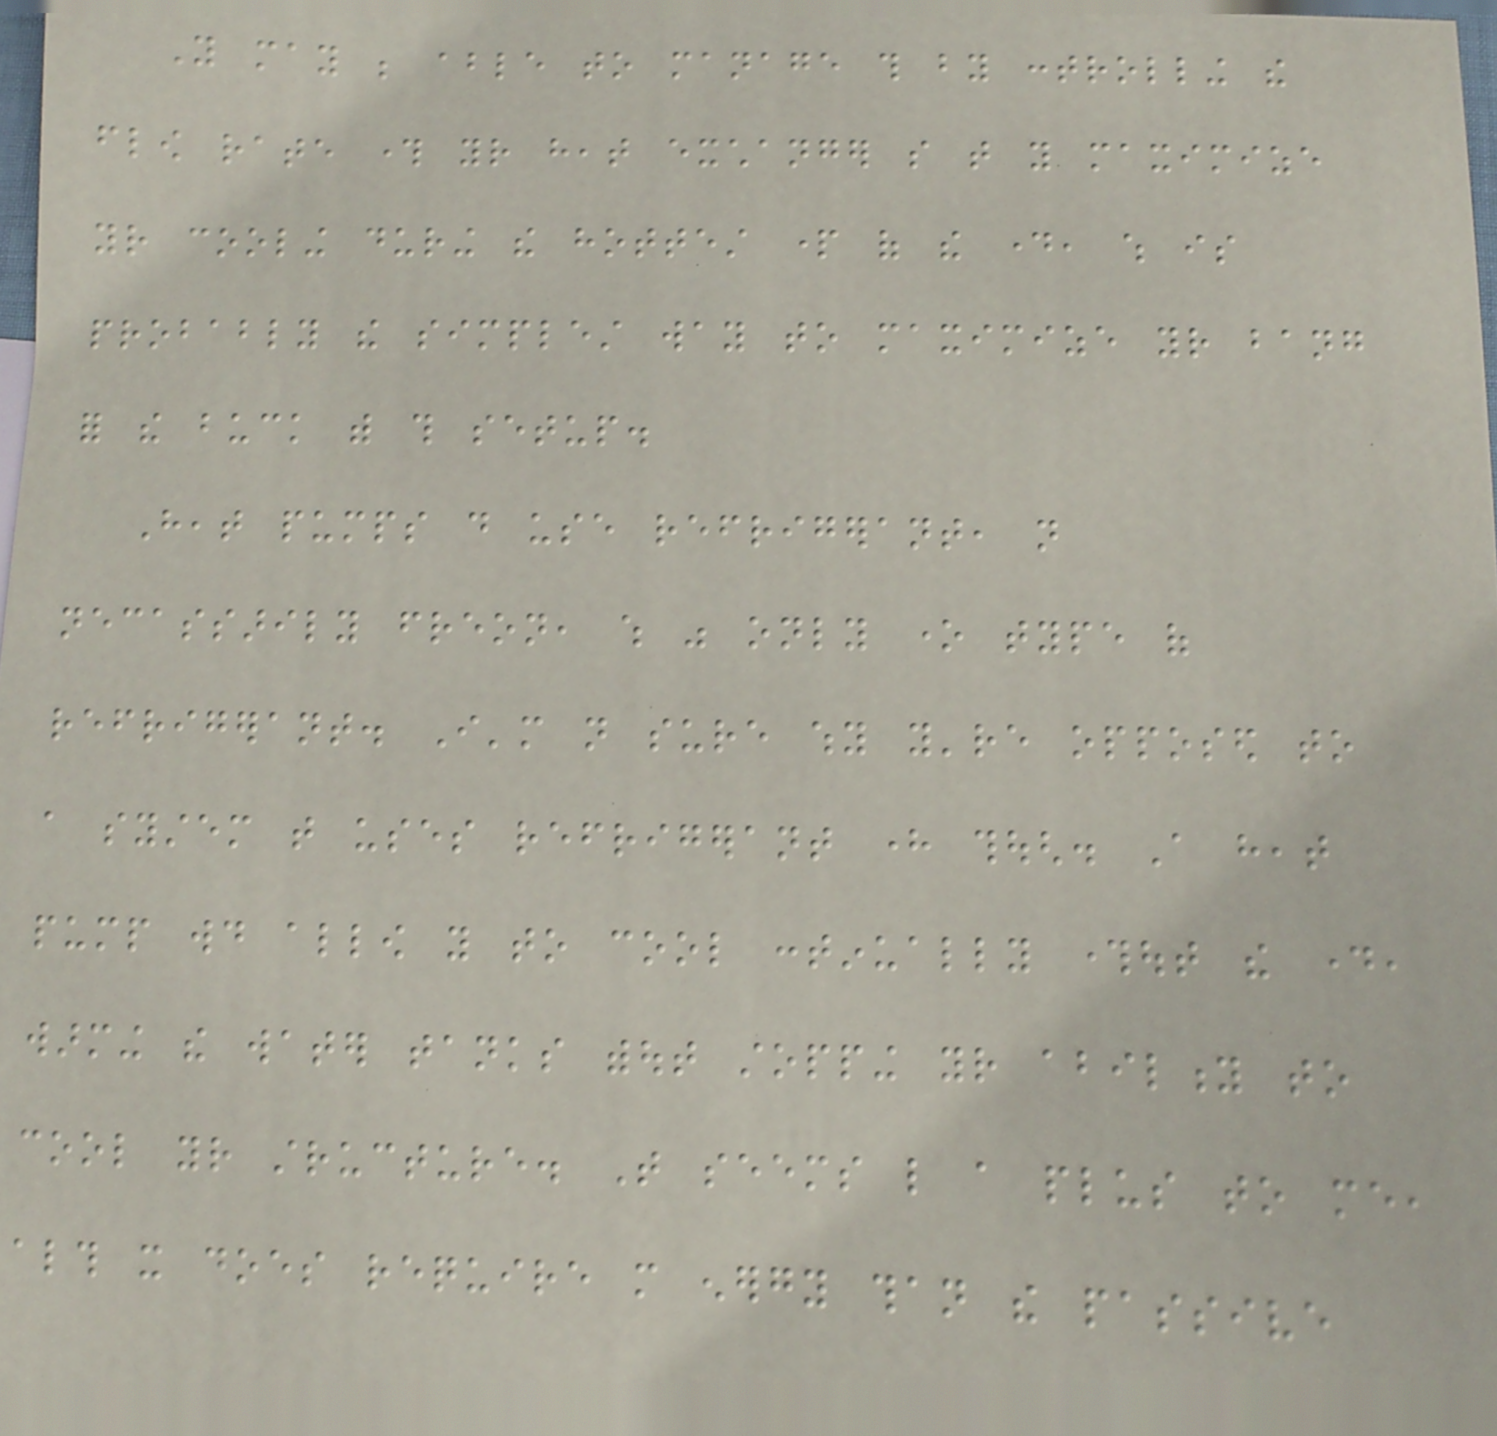You may be able to manage this by controlling the
flow rate through your heat exchanger so that you maximize
your cooling during the hottest part of the day, which is
probably the simplest way to maximize your bang
for the buck with this setup.
Heat pumps do use refrigerant, not
necassarily freon, which was only one type of
refrigerant. I'm not sure why you're opposed to
a system that uses refrigerant here though. A heat
pump would allow you to cool continually throughout the day,
warming the water tanks without stopping your ability to
cool your structure. That seems like a plus to me,
although it does require more energy than the passive
